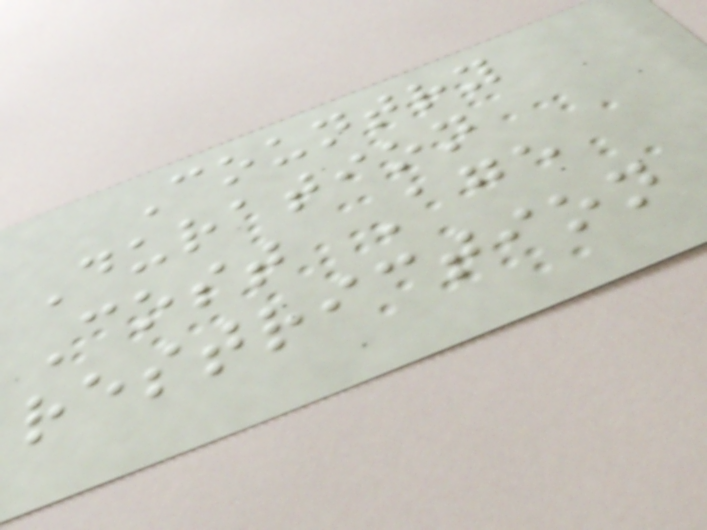Country
Duration
Cost Age
restriction
